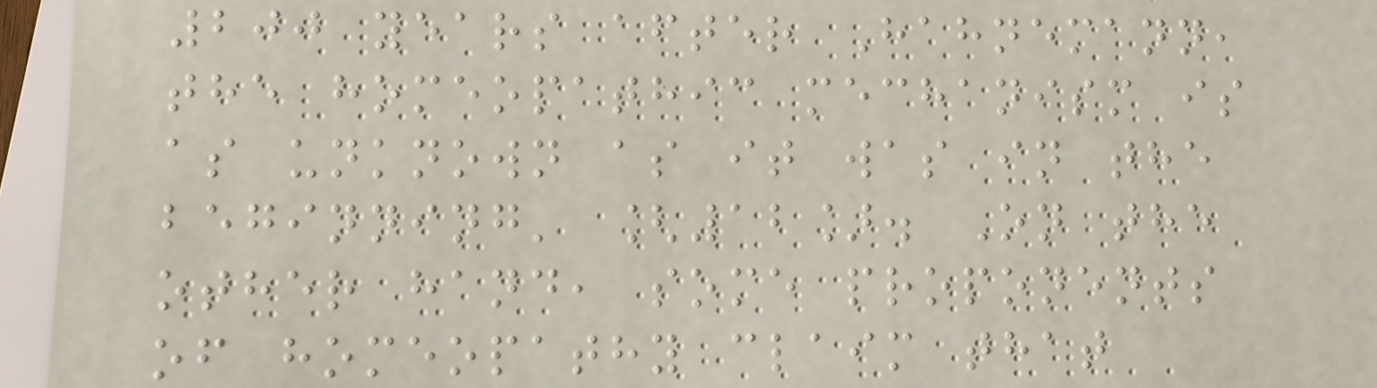200 years after Hahnemann,
the homeopathic mechanism is
as unknown as it was in the
beginning' [12]. On the
other hand, some proponents
of homeopathy claim that
